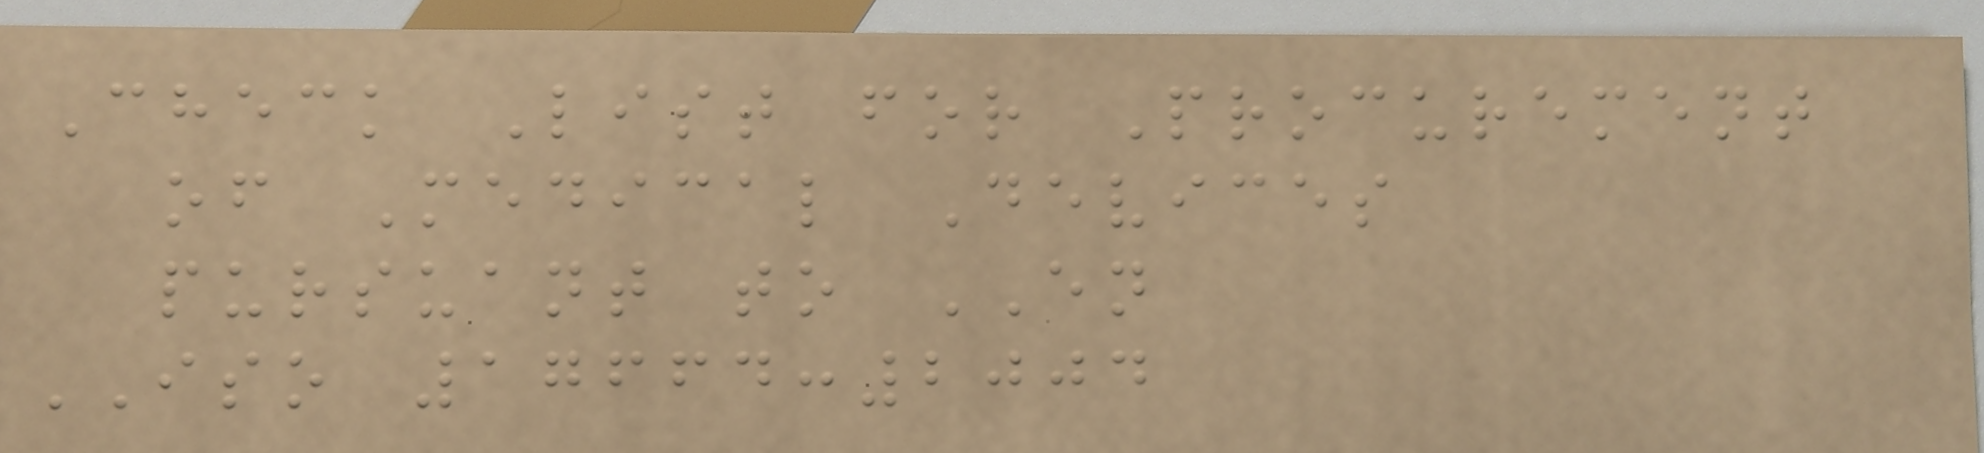Check List for Procurement
of Medical Devices
pursuant to EN
ISO 17664:2004
